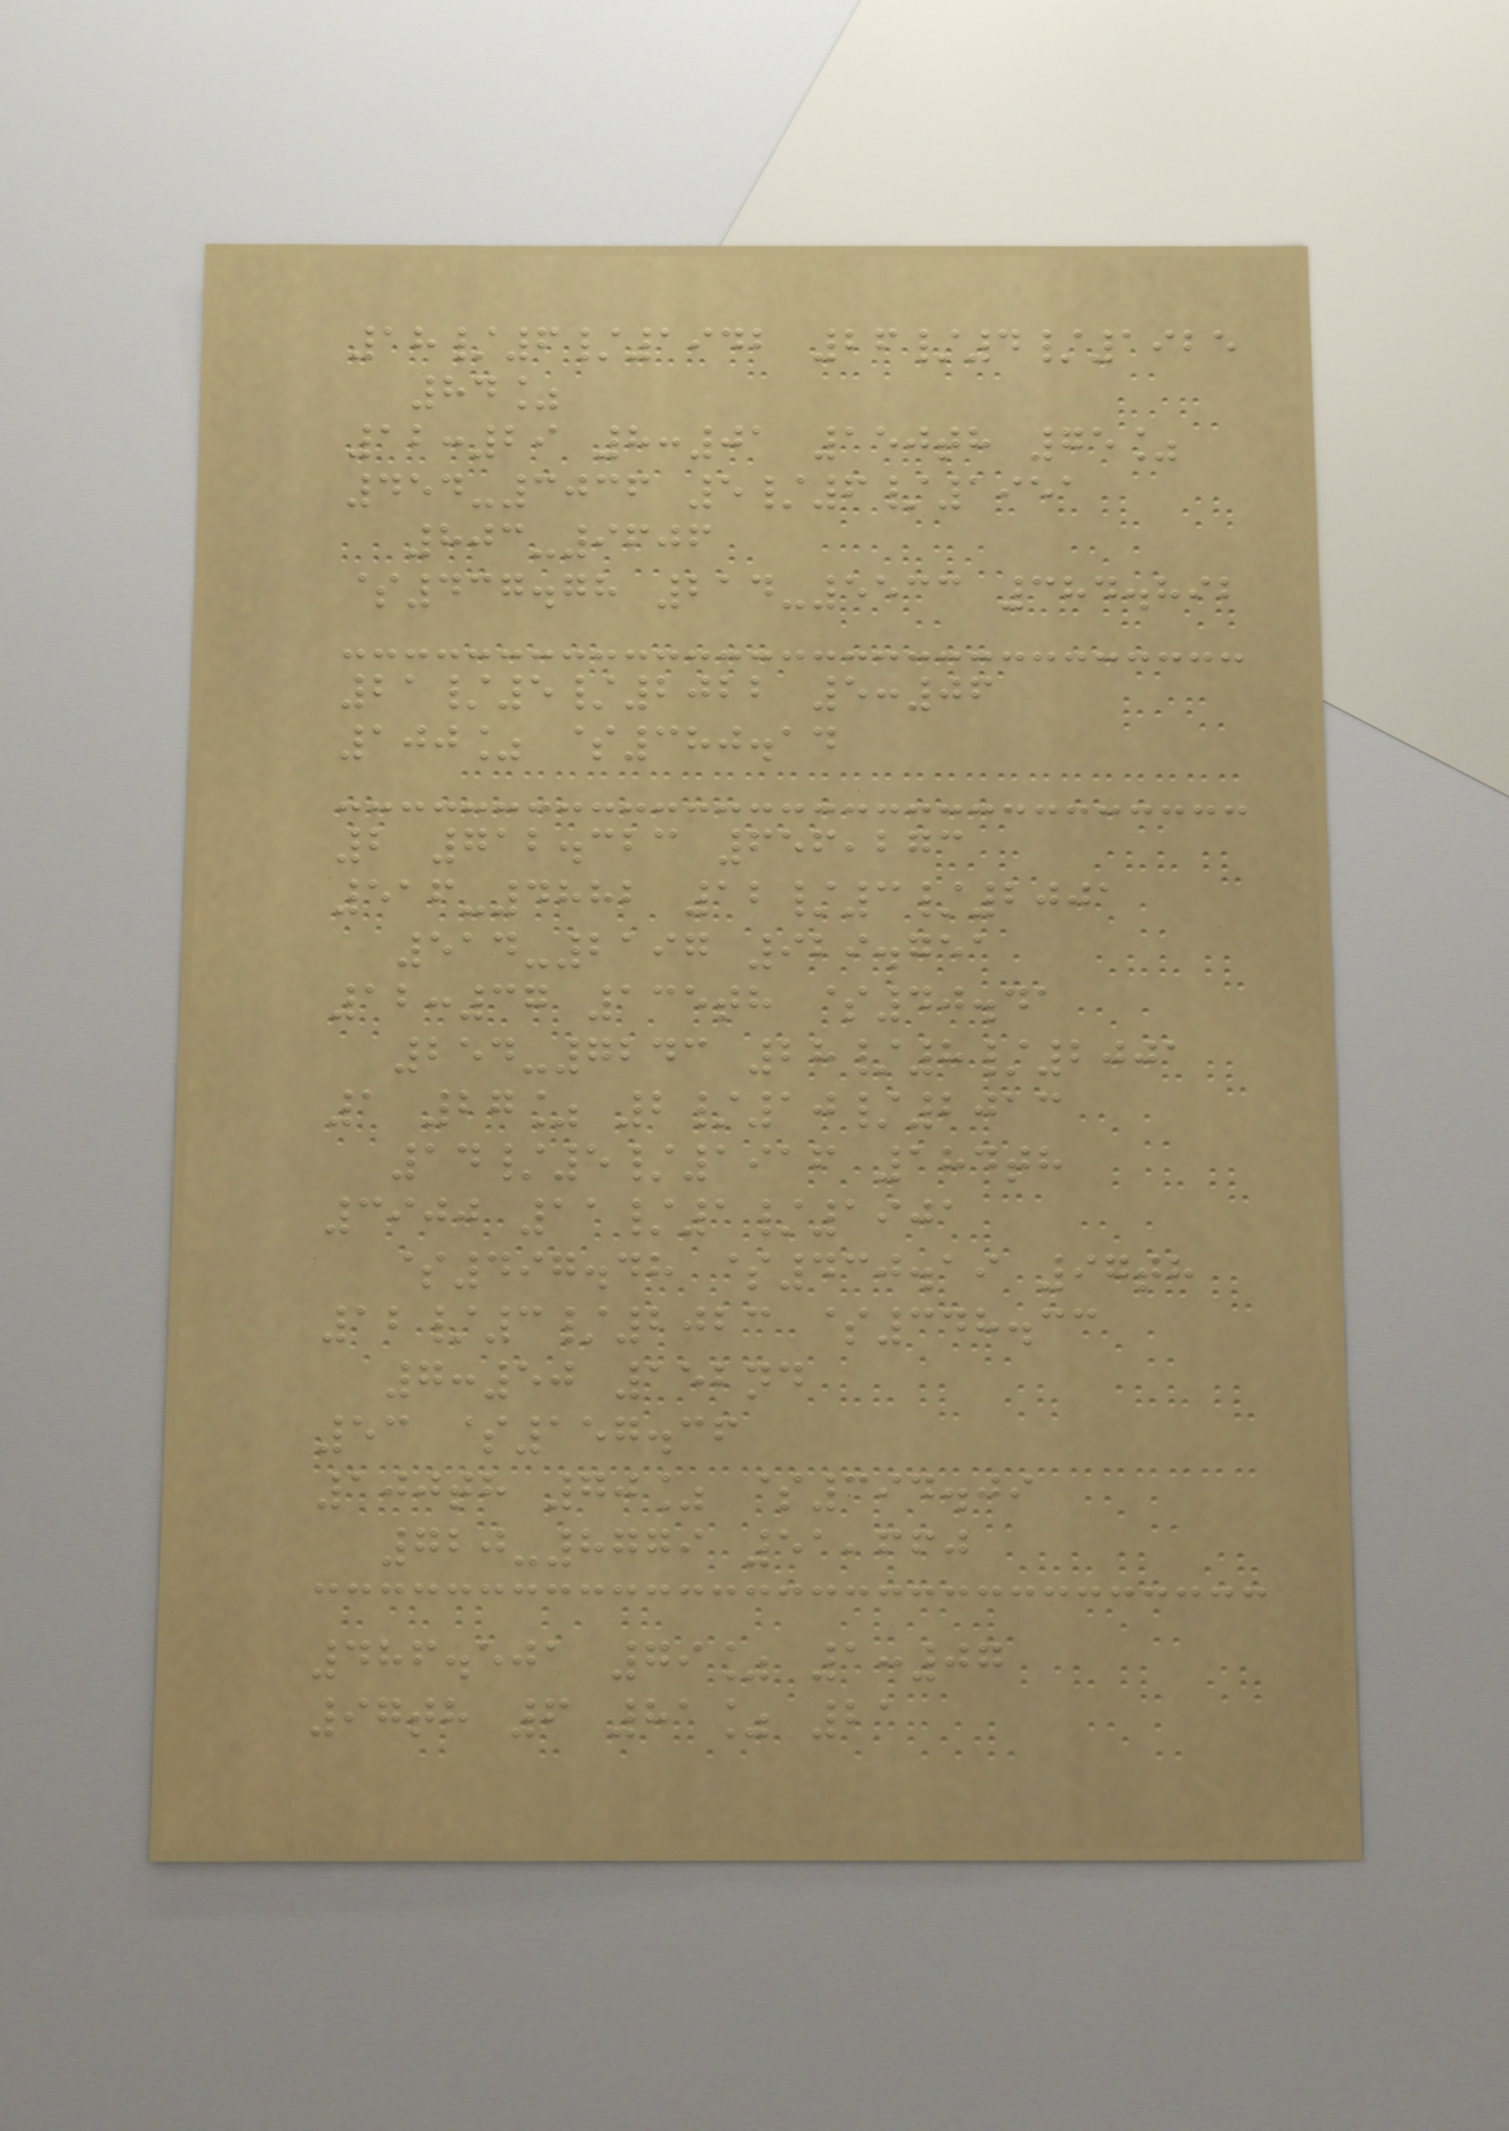18/6/1942 26/4/1925
84%
12:29 8:01 150th 75%
454-3036 5/6/1951
803-9606
$437.78 214-5533 384.892
21/5/2022 5:06
100% $380.14
2 712.323 656,273
516-4882 12/3/2001
514-2197 929.751
12:37 135th $40.41
254-7243 28/8/2001
1 27% 2/10/2013
14/5/1916 184th
3900 11/1/1901
$497.48 $430.19 97th
12/3/2023 $348.33
7:50 152nd
53 $157.36
100th 70% $394.09
720-8779 51,660
486.501 79% 1:07
97th 6 81% 21
